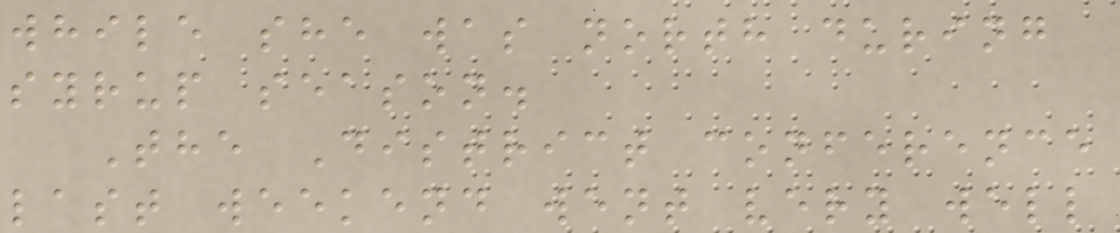while she was north during
syrup season.
The District conference
last weekend went very well
